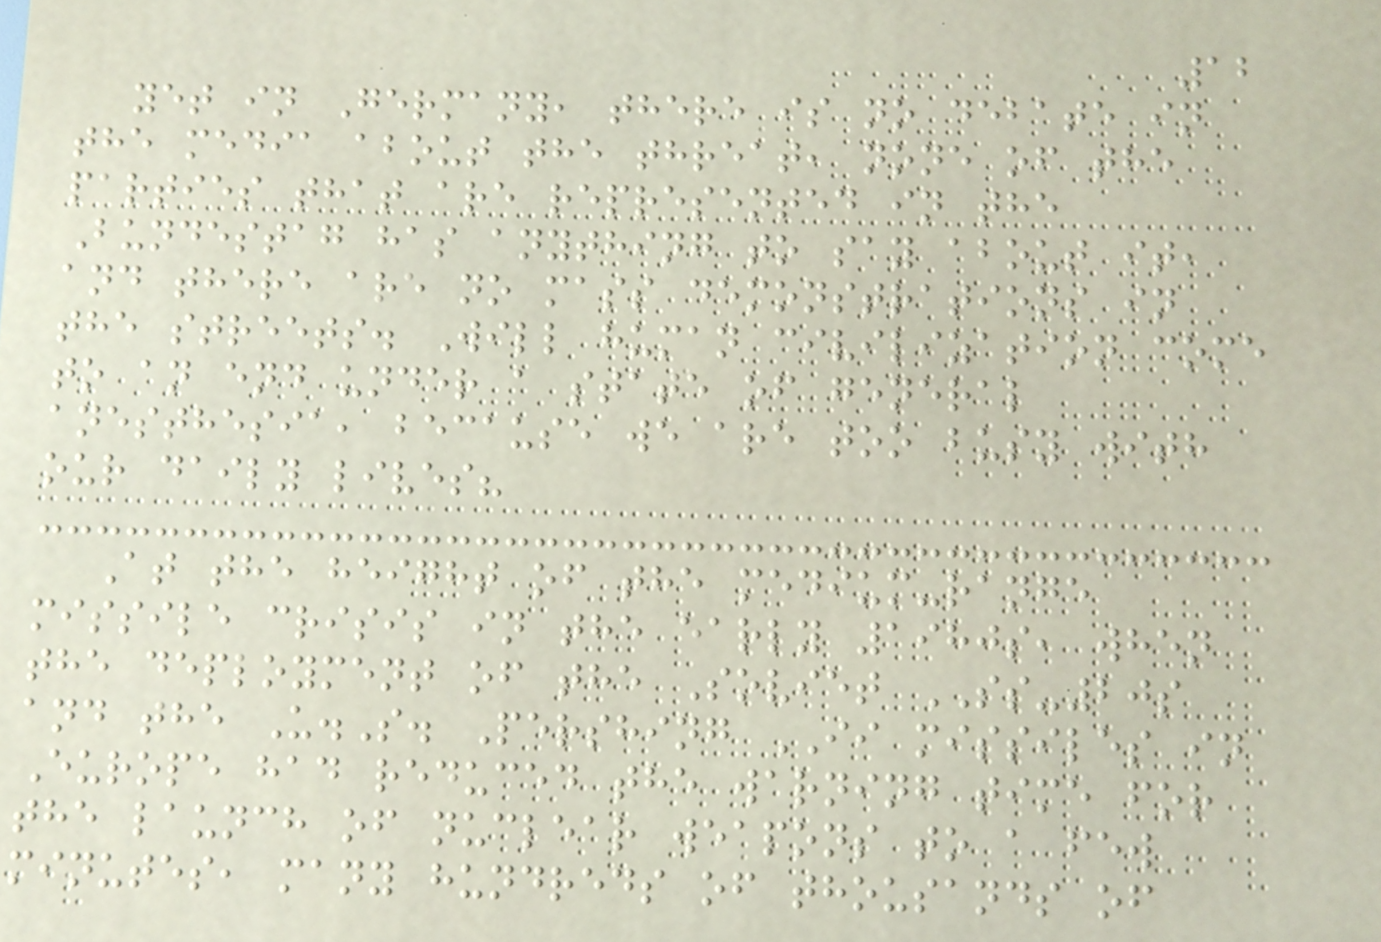12
yet in Germany, there is no debate in
the media about the threat, none of the
parties that are represented in the
Bundestag has anything to say about it,
and there are no mass demonstrations in
the streets. Will human civilization come
to an end under a state of general
anesthesia, because we are too busy with
our daily lives?
At the height of the medium-range
missile crisis in the early 1980s, when
the deployment of the Soviet SS-20s
and the U.S. Pershing II missiles in
Europe had reduced the warning time for
the launch of nuclear weapons to a few
minutes, many hundreds of thousands of
